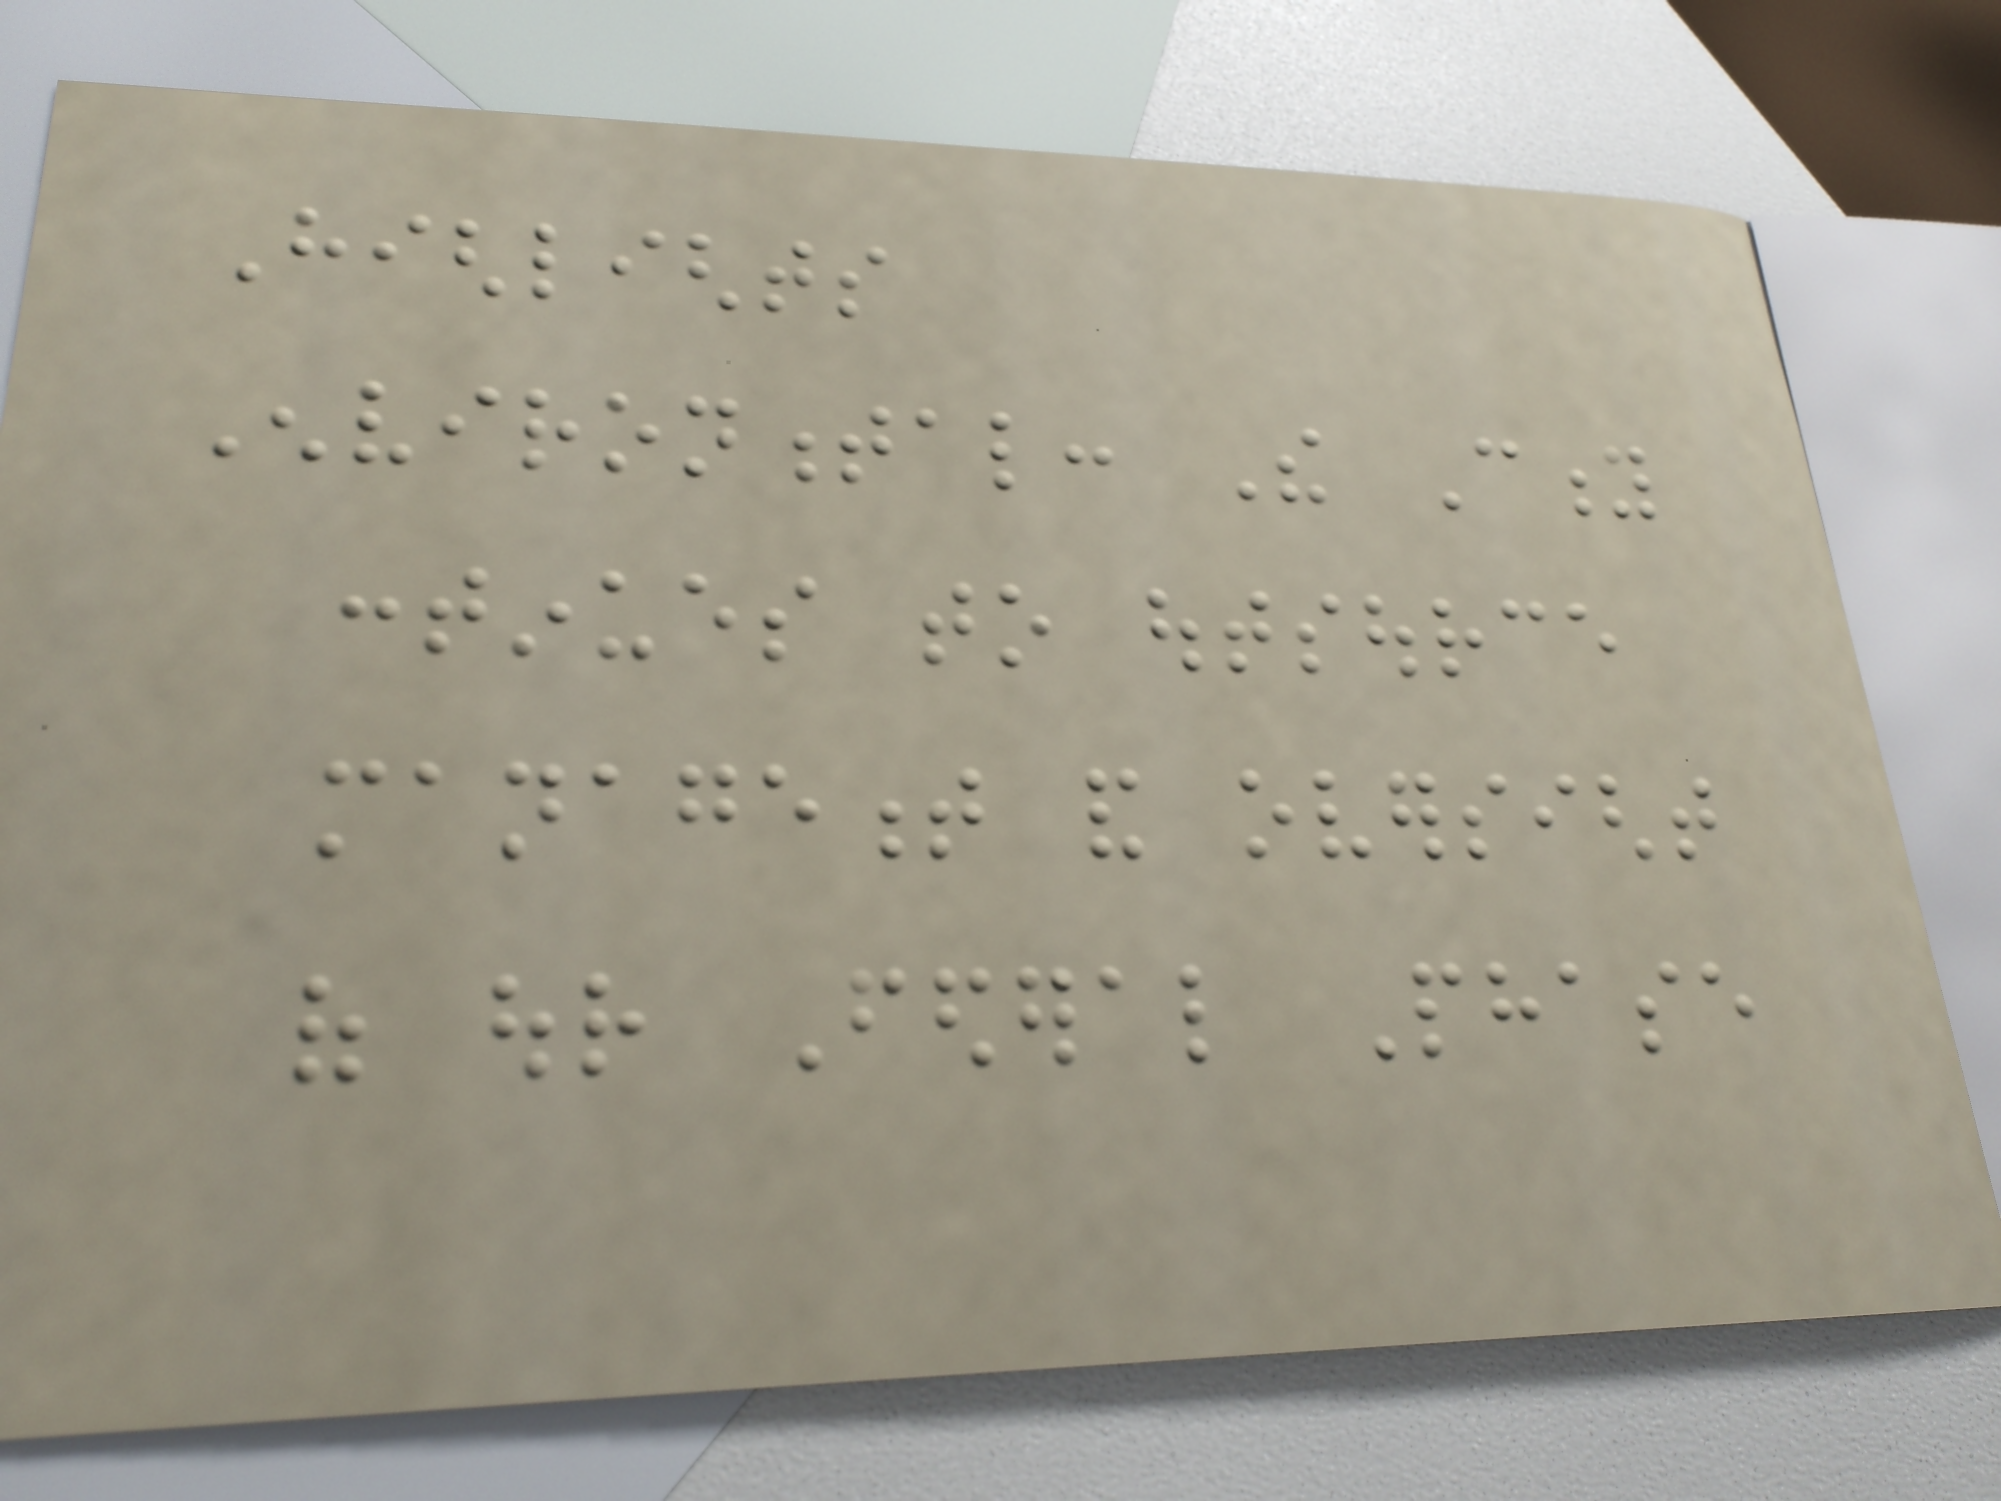Highlights
Environmental: The City
continues to outsource
management and oversight
of our Federal Phase
